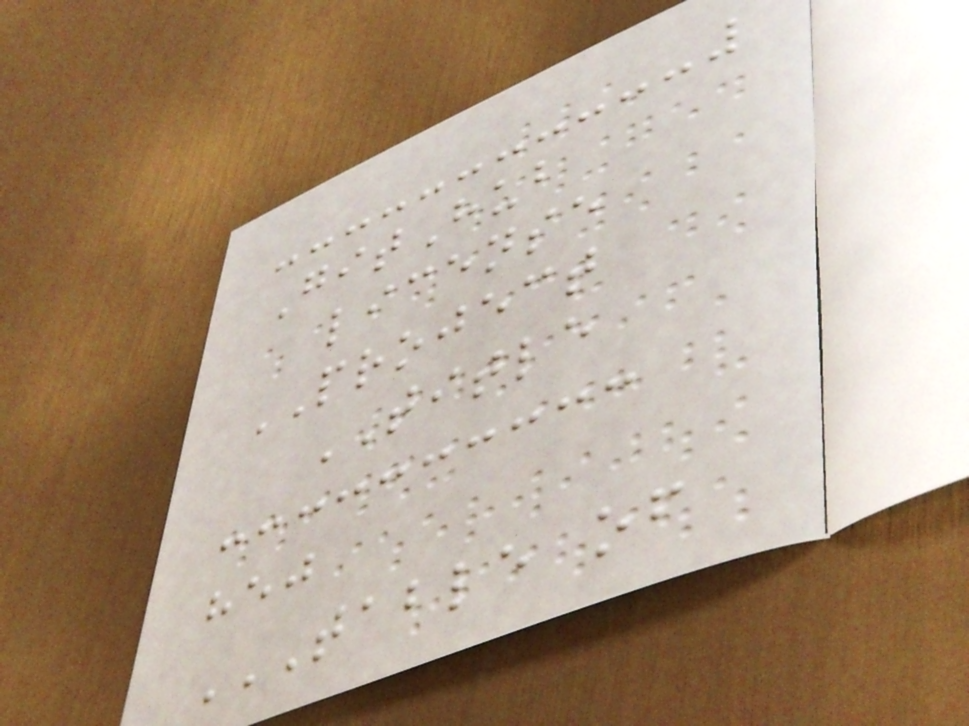GitHub
license
PROJECT
TITLE
hej
TABLE OF
